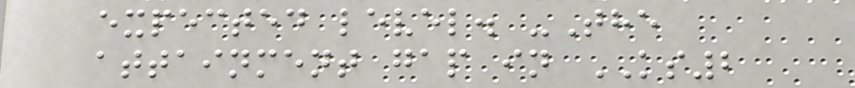expected level. -The
attainment gap in KS2
